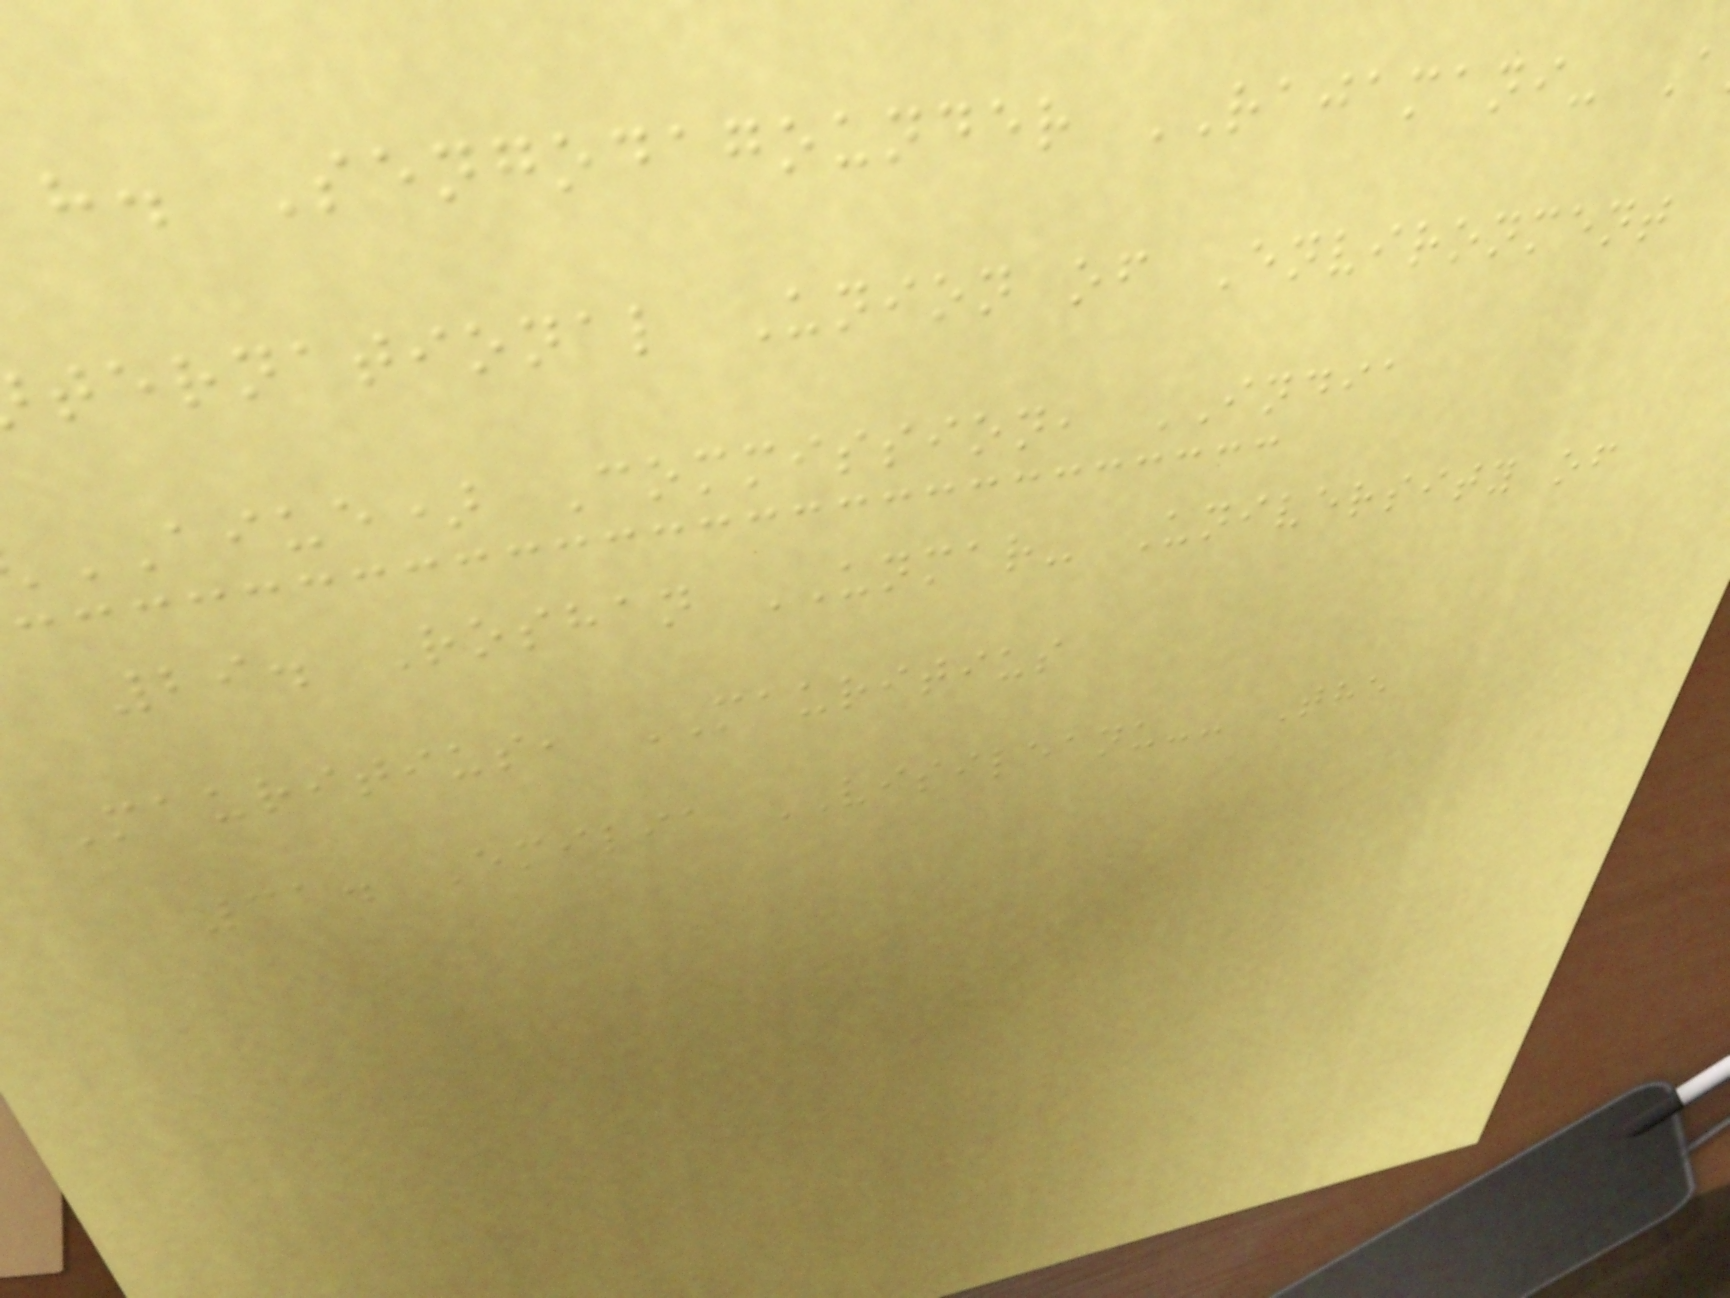h. Sengodagounder RAJAMANI- A
ternational Union of Environment
AIUE) Commission, INDIA
29. Roshan UNMAR- University of
Mauritius, MAURITIUS
31. Emilia VISILEANU-- The
